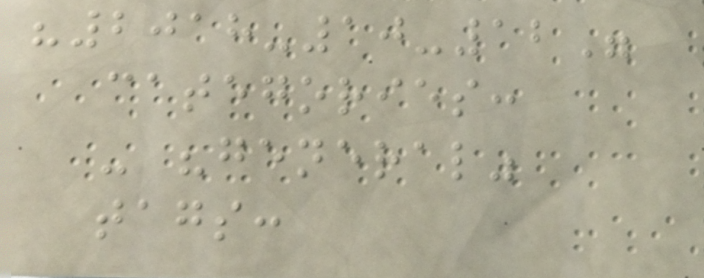"2018-10-12"
categories:
- "general"
tags:
